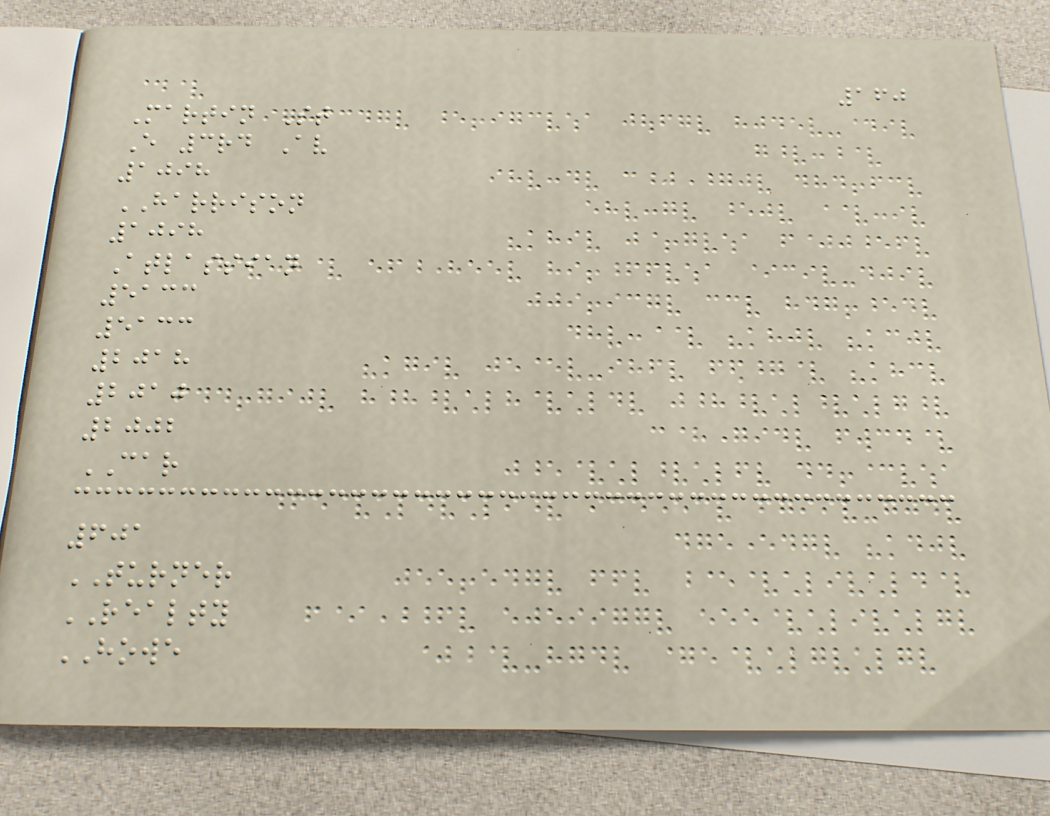160
Martin St
E 3rd Av
1098
HARRISON
1098
Atlassian
5133
5133
2018
2010
2002
CAR
601
TURNER
REALTY
HOWE
